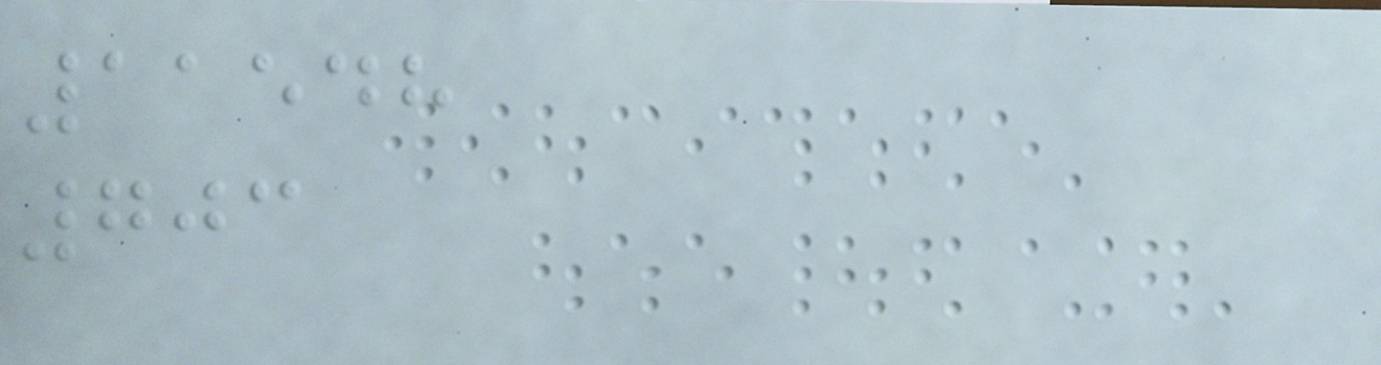11548
703
